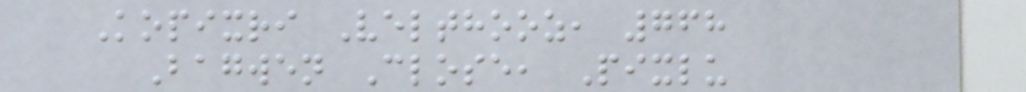Kopixri Velthooz, 768
Bagwen Close, Pixlu
